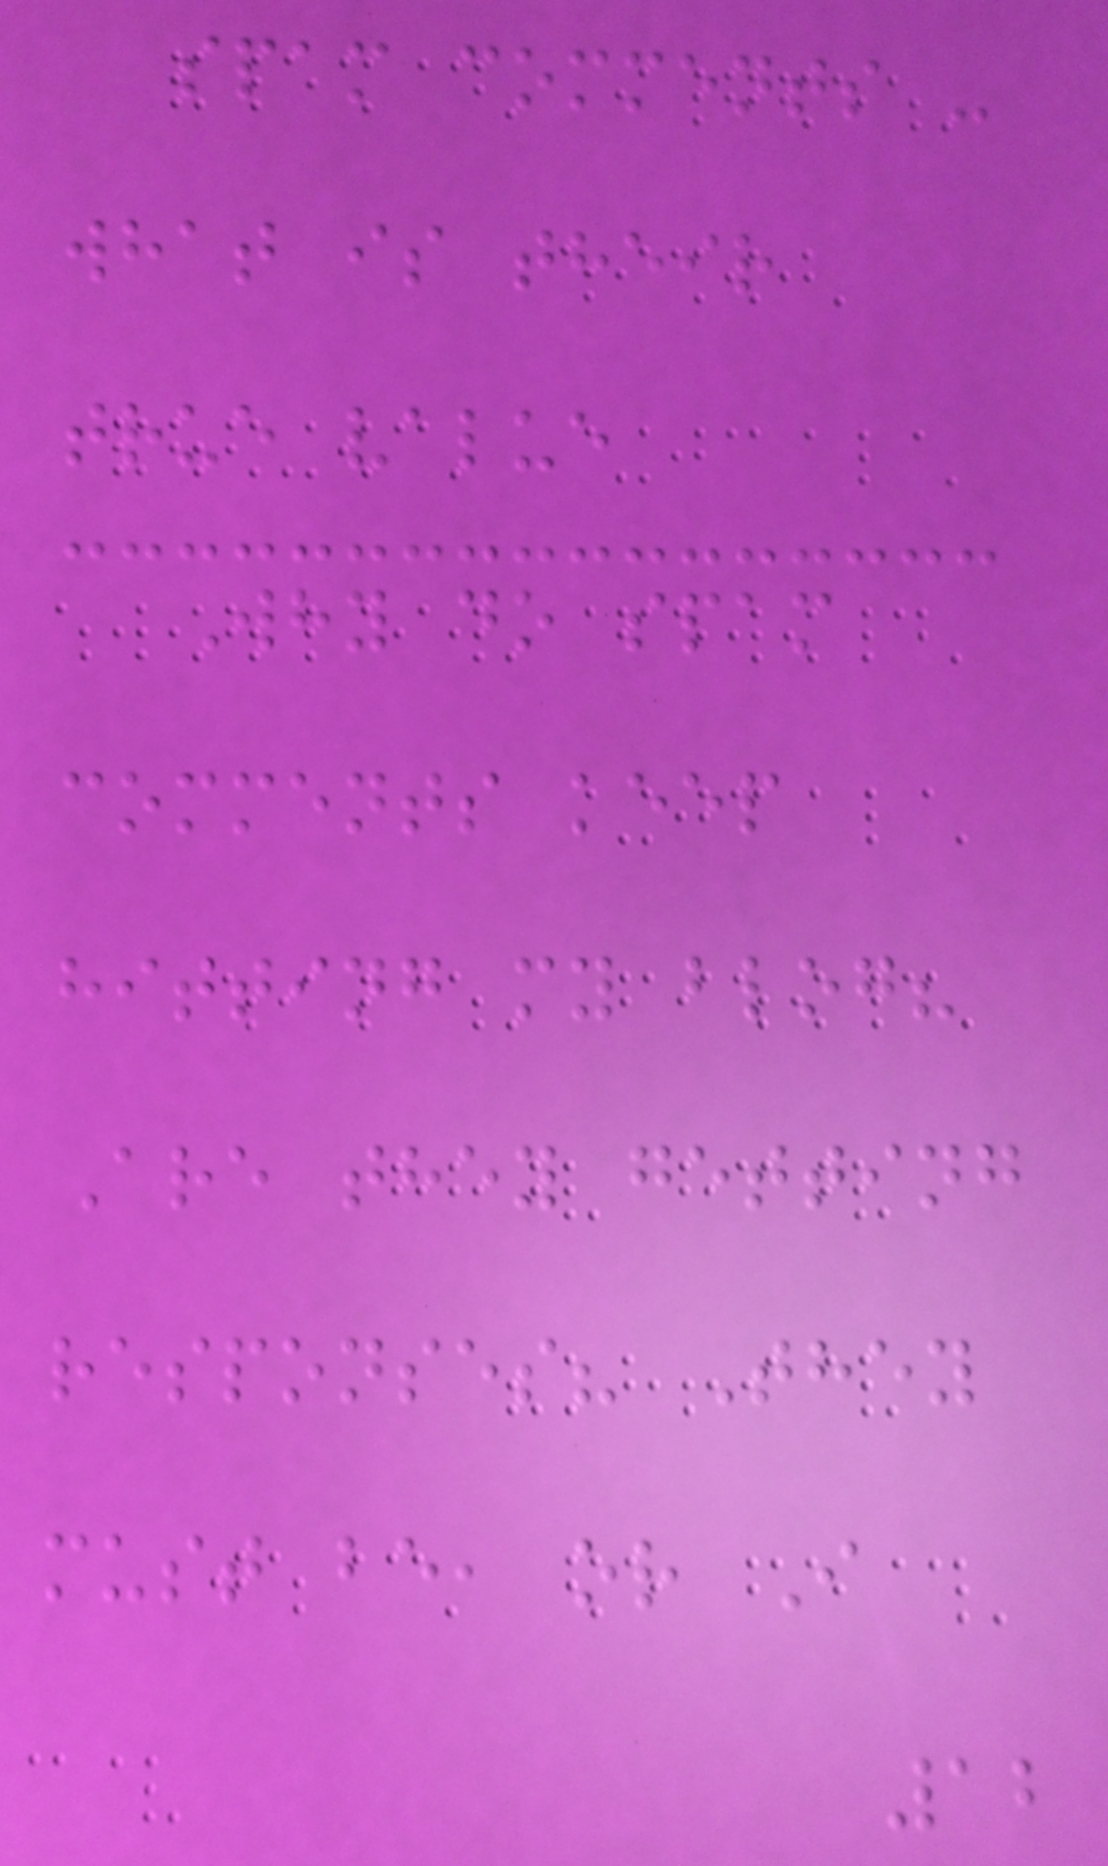spam comments -
what is their
true value
Why do spam
comments keep
hitting my blog?
Are they getting
responses? They
must be, or I
12
